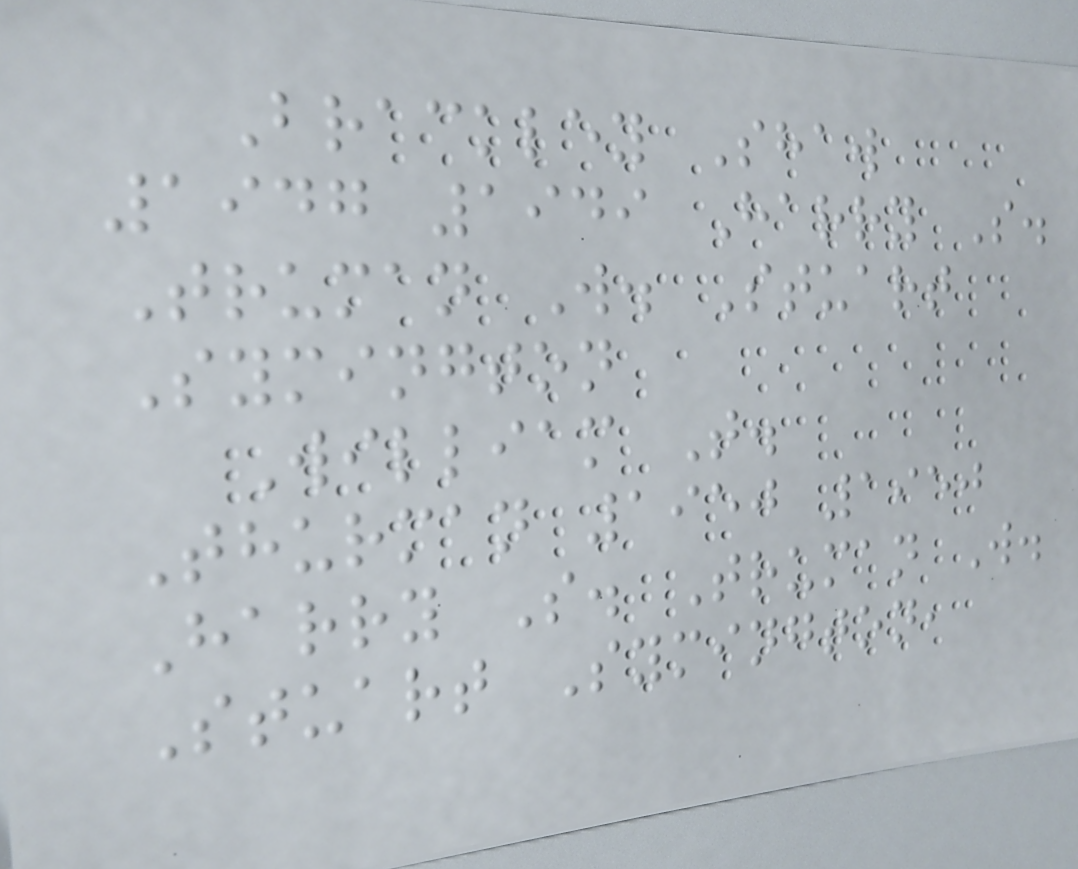Brackley Shaw
1947 1949 Harry S.
Truman W. Stuart
Symington
William T.
Thurman 1950 1950
Harry S. Truman W.
Stuart Symington,
